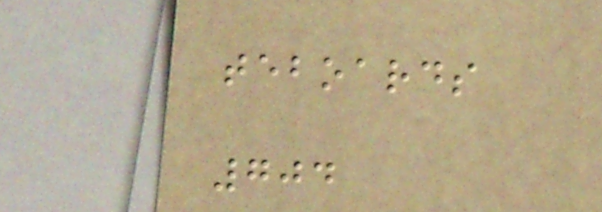teboards
704
